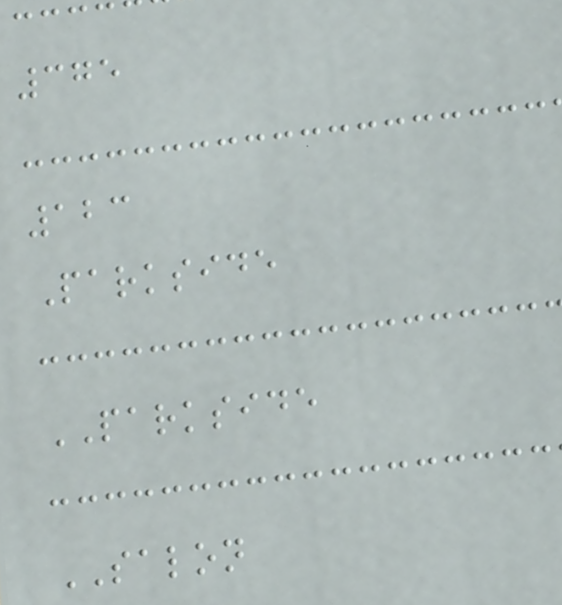375
123
Parkside
PARKSIDE
SALON
